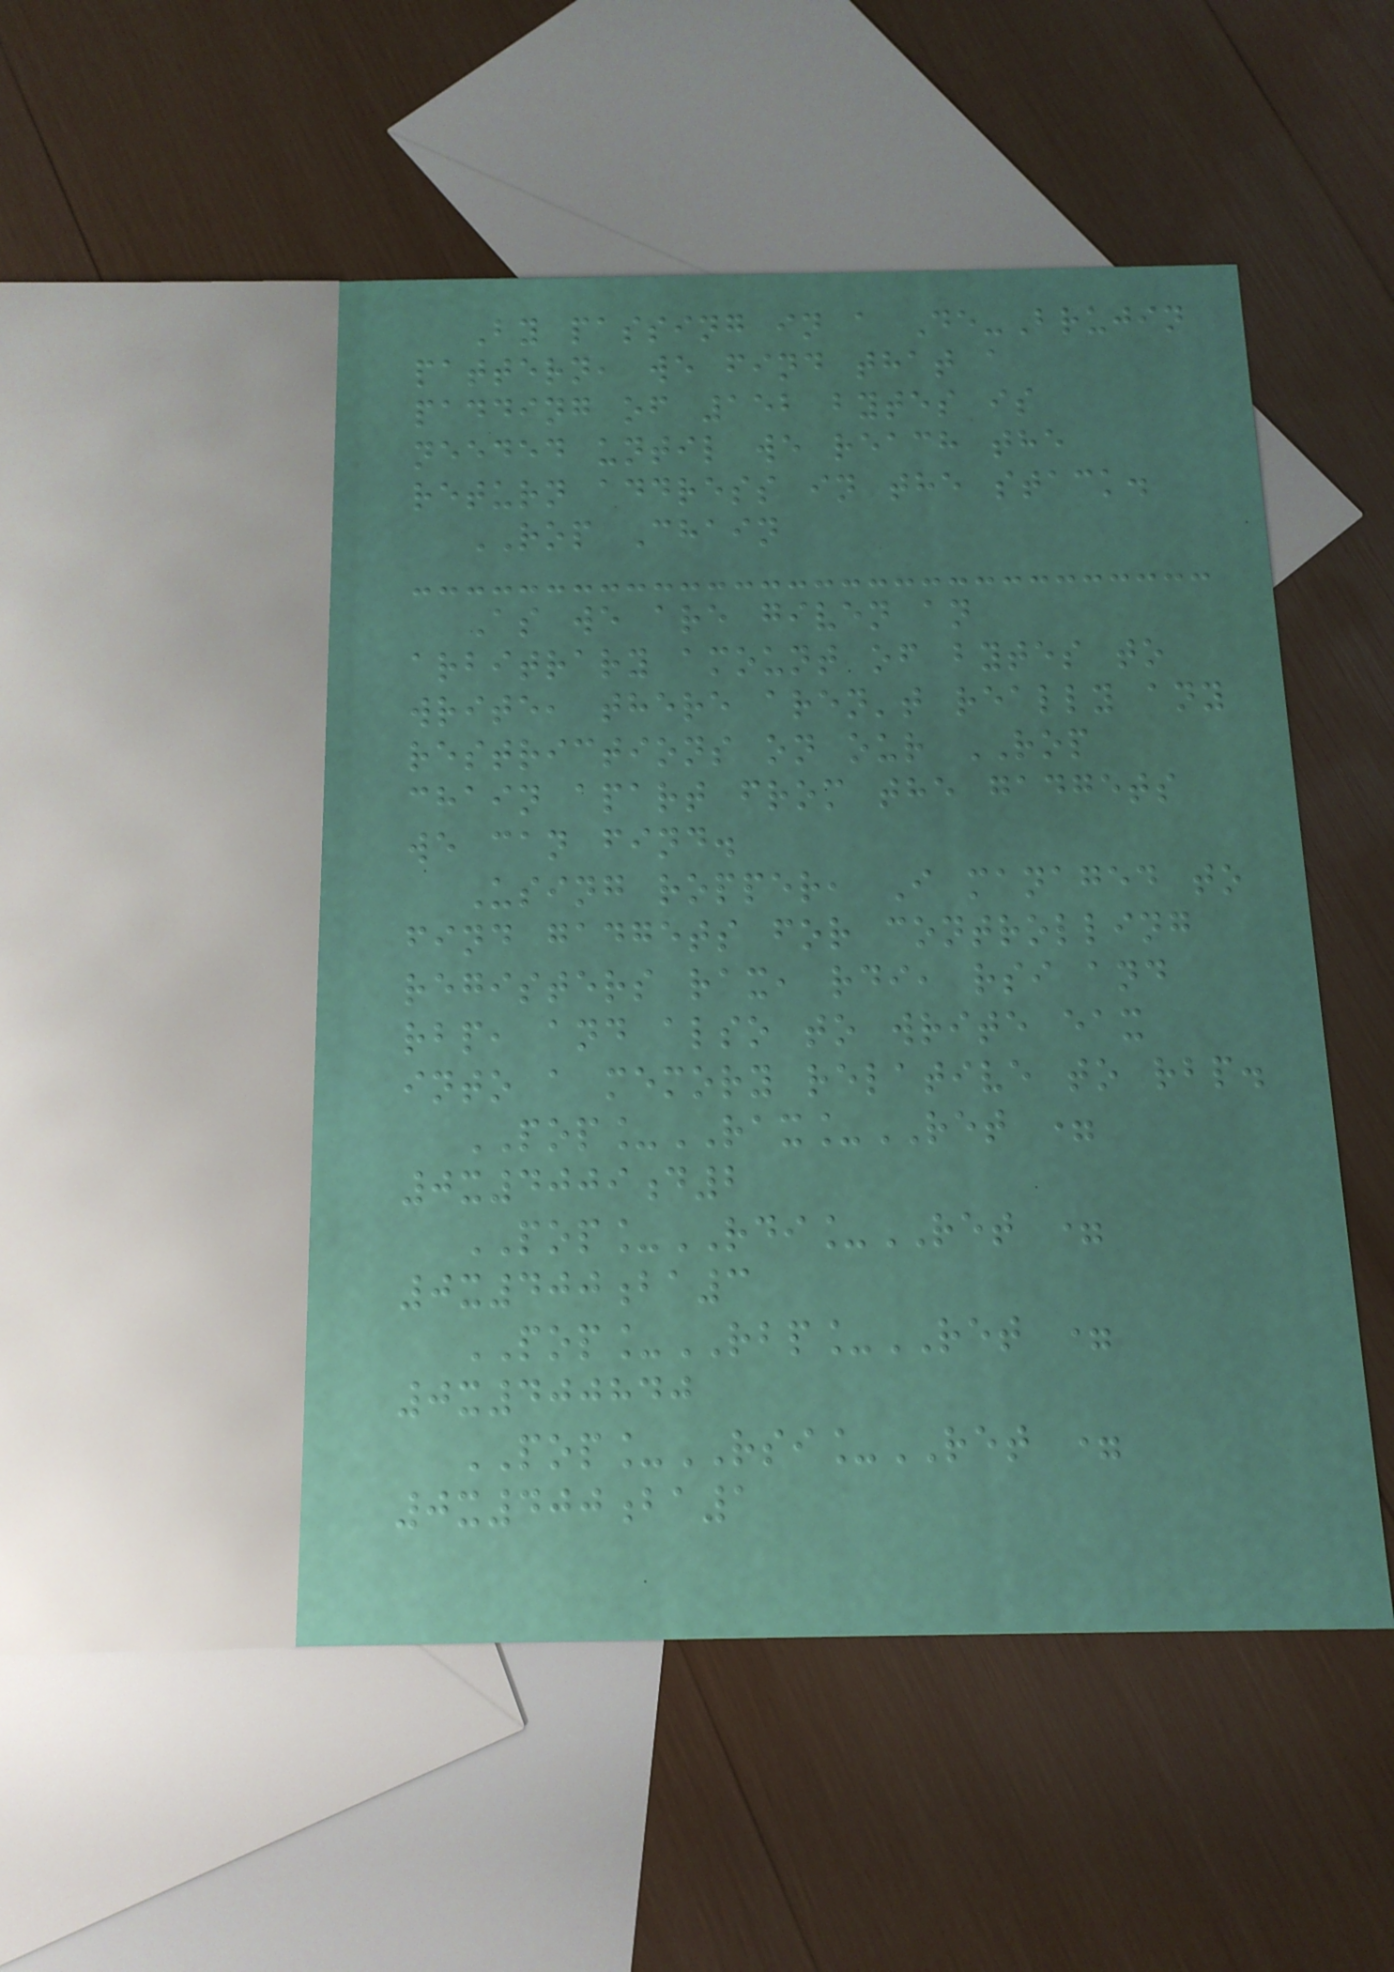By passing in a De-Brujin
pattern, we find that a
padding of 152 bytes is
needed until we reach the
return address in the stack.
ROP Chain
As we are given an
arbitrary amount of bytes to
write, there aren't really any
restrictions on our ROP
chain apart from the gadgets
we can find.
Using ropper, I managed to
find gadgets for controlling
registers rax, rdi, rsi and
rbp, and also to write eax
into a memory relative to rbp.
POP_RAX_RET =
0x4009d2
POP_RDI_RET =
0x400ba3
POP_RBP_RET =
0x400840
POP_RSI_RET =
0x400ba1
